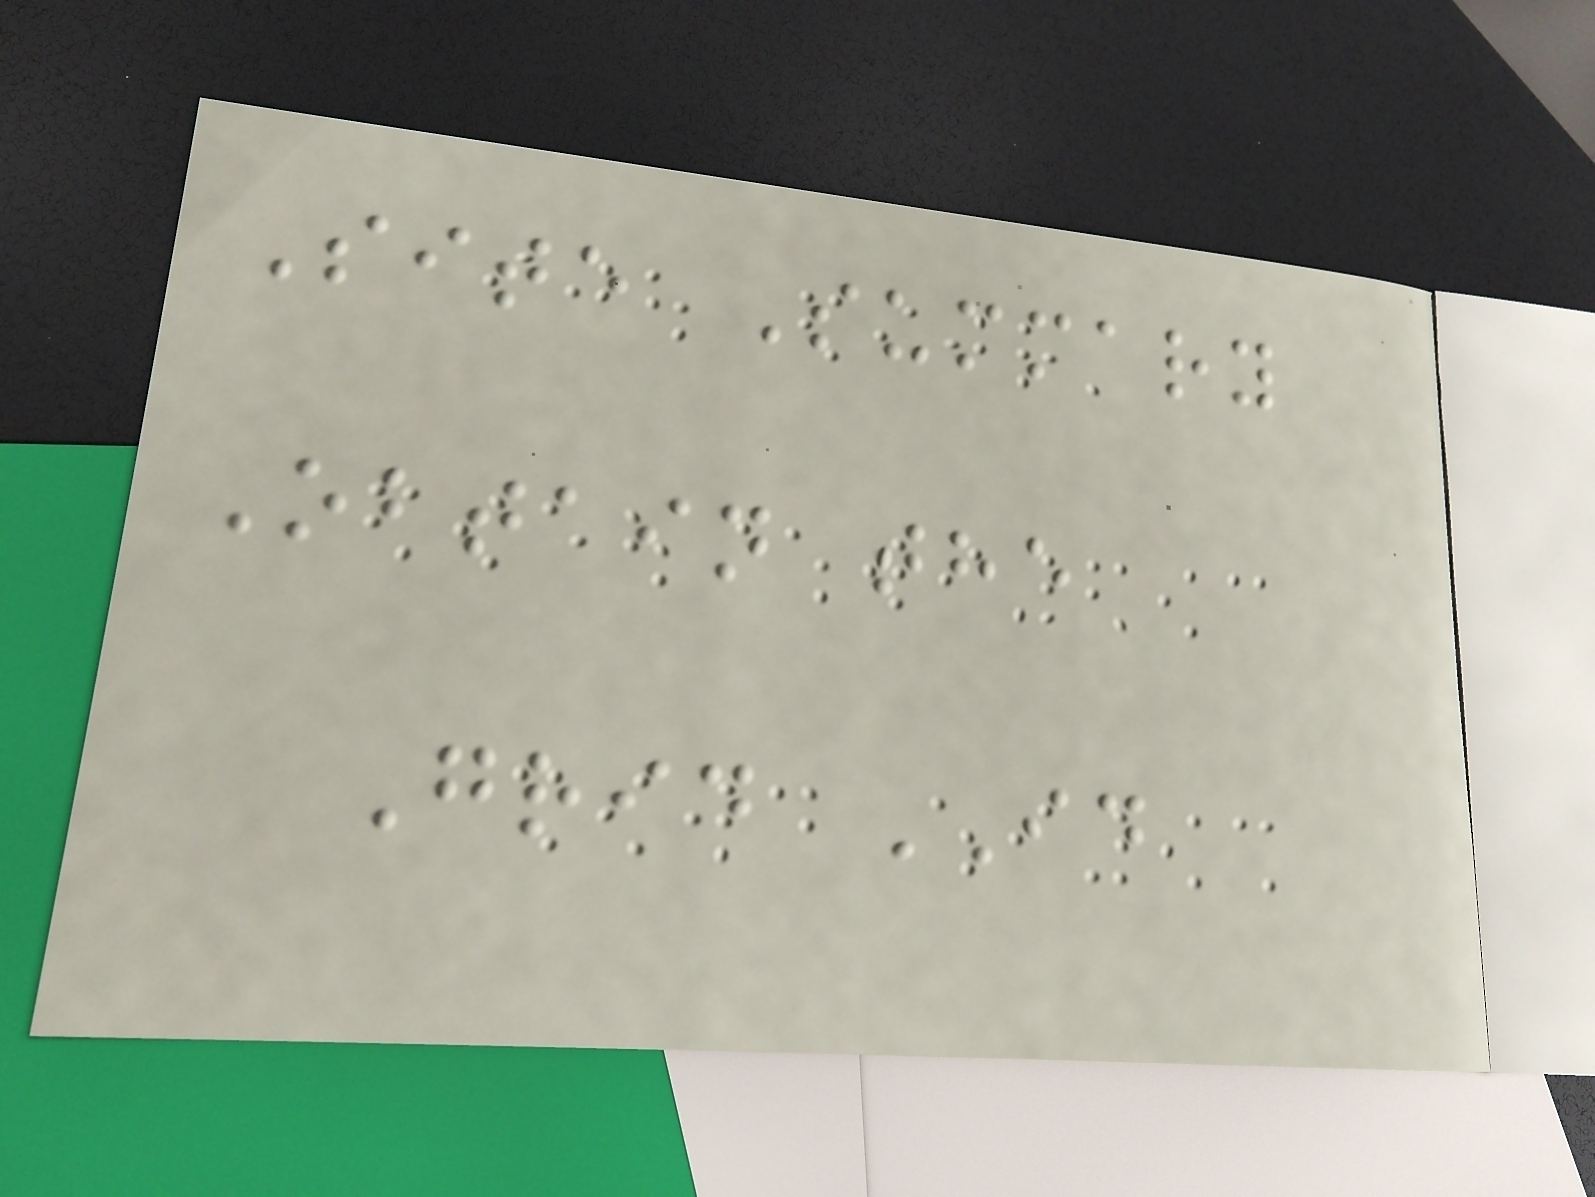Site Summary
Obtain the
Grid ID
